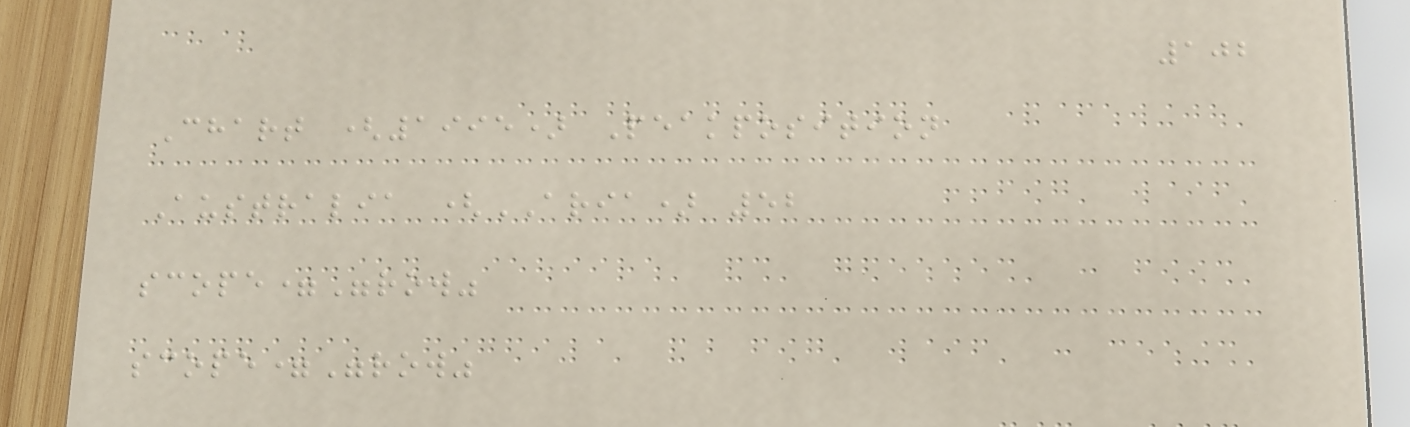102
Chart (1995) Peakposition
Australia (ARIA) 52
scope="row"
scope="row"
